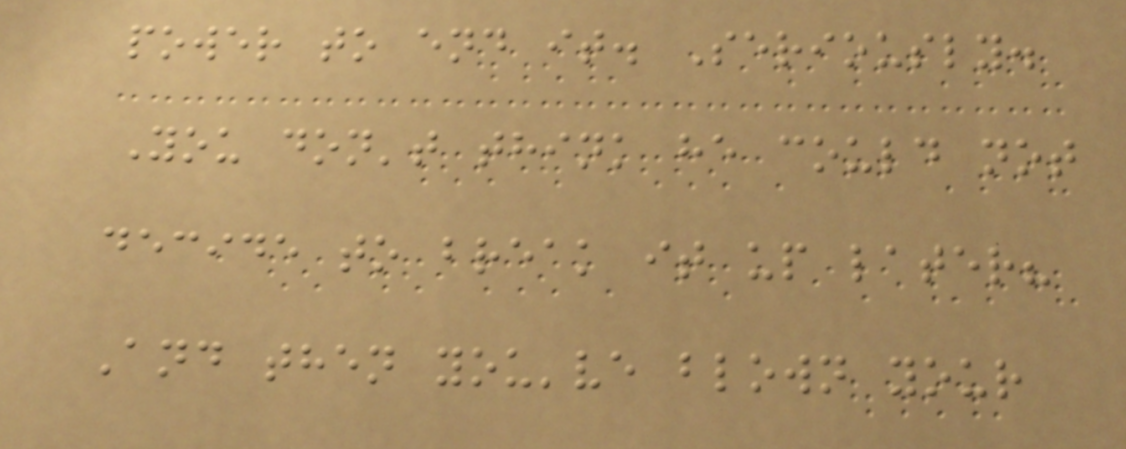power to end it. Seriously.
You don't think he could not
decide to break it up later?
And then you've blown your
